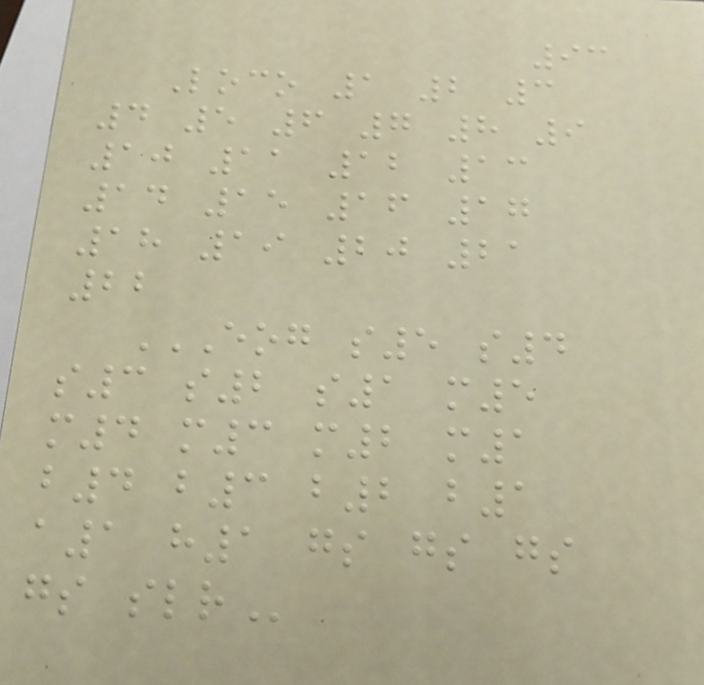93
Loco 1 2 3
4 5 6 7 8 9
10 11 12 13
14 15 16 17
18 19 20 21
22
EOG S5 S4
S3 S2 S1 M5
M4 M3 M2 M1
B4 B3 B2 B1
A1 H1 GS GS GS
GS SLR
